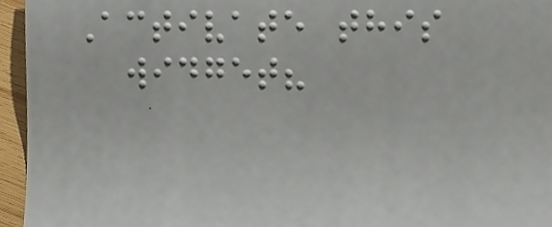Activate this
widget?
